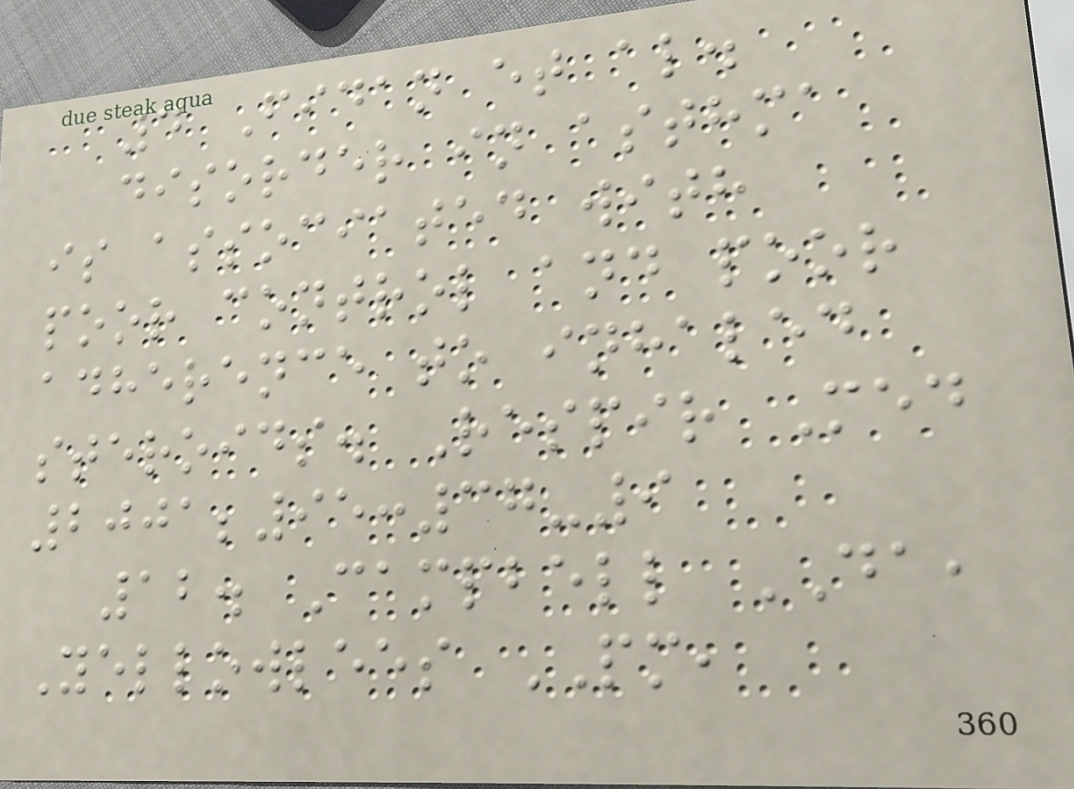4 Fidan et al.
disorder in asthma
is associated with
poor control and poor
adherence to inhaled
steroids. Respir Med
2001;95:37-9
12. Campbell DA,
Yellowlees PM,
